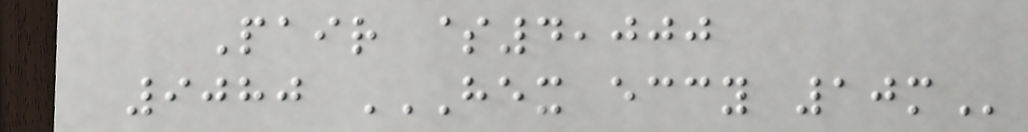Pair $4,000
9080 HEX ECCY 10M
